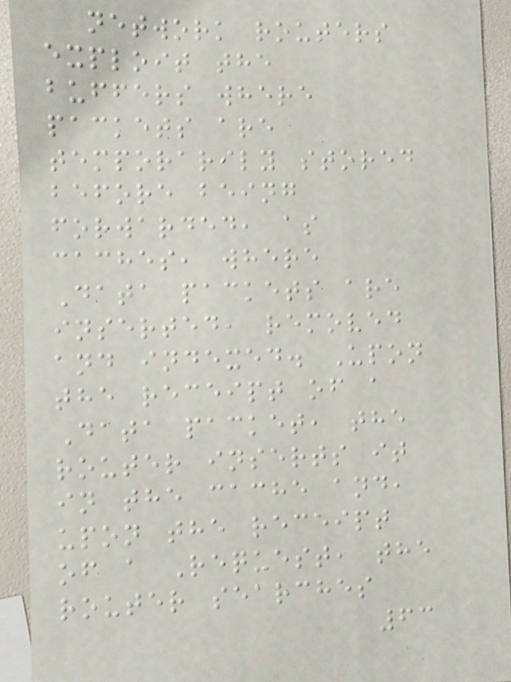network routers
exploit the
buffers where
packets are
temporarily stored
before being
forwarded, as
caches, where
Data packets are
inserted, removed
and indexed. Upon
the receipt of a
Data packet, the
router inserts it
in the cache and,
upon the receipt
of a Request, the
router searches
63
